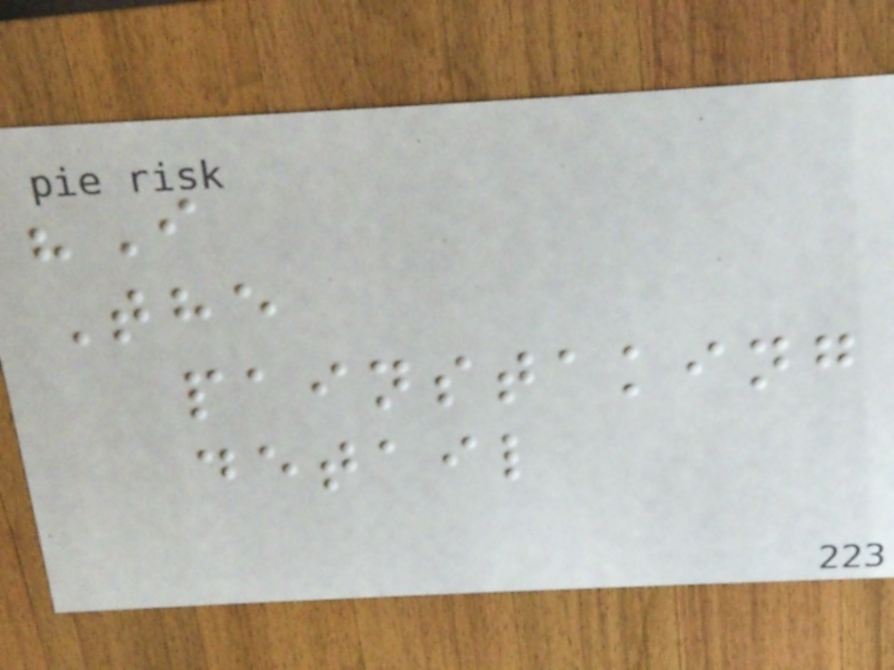"I
The
painstaking
detail
